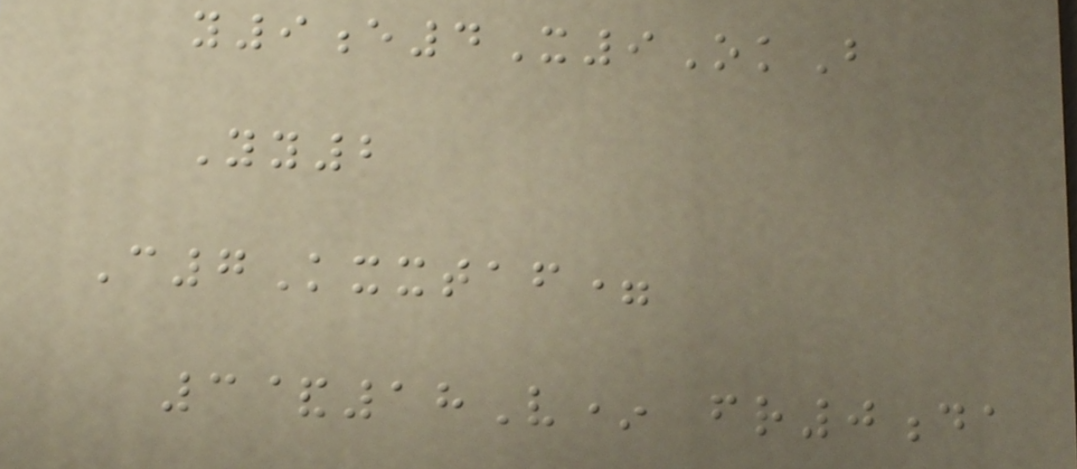y9e4X9OkB
Yy2
C7Kxxtaf=
3&18V* fr0da
